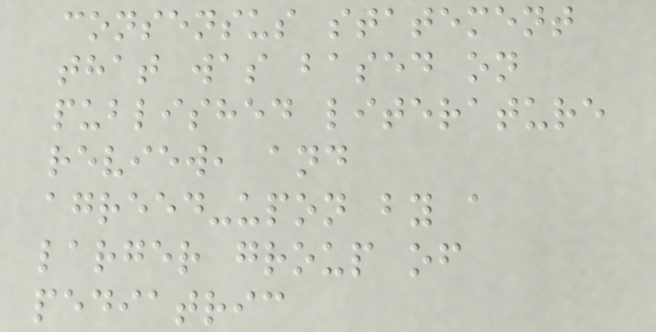consensus statement
that was based on
published literature
review, and
agreed-upon by a
larger group of
pediatric
